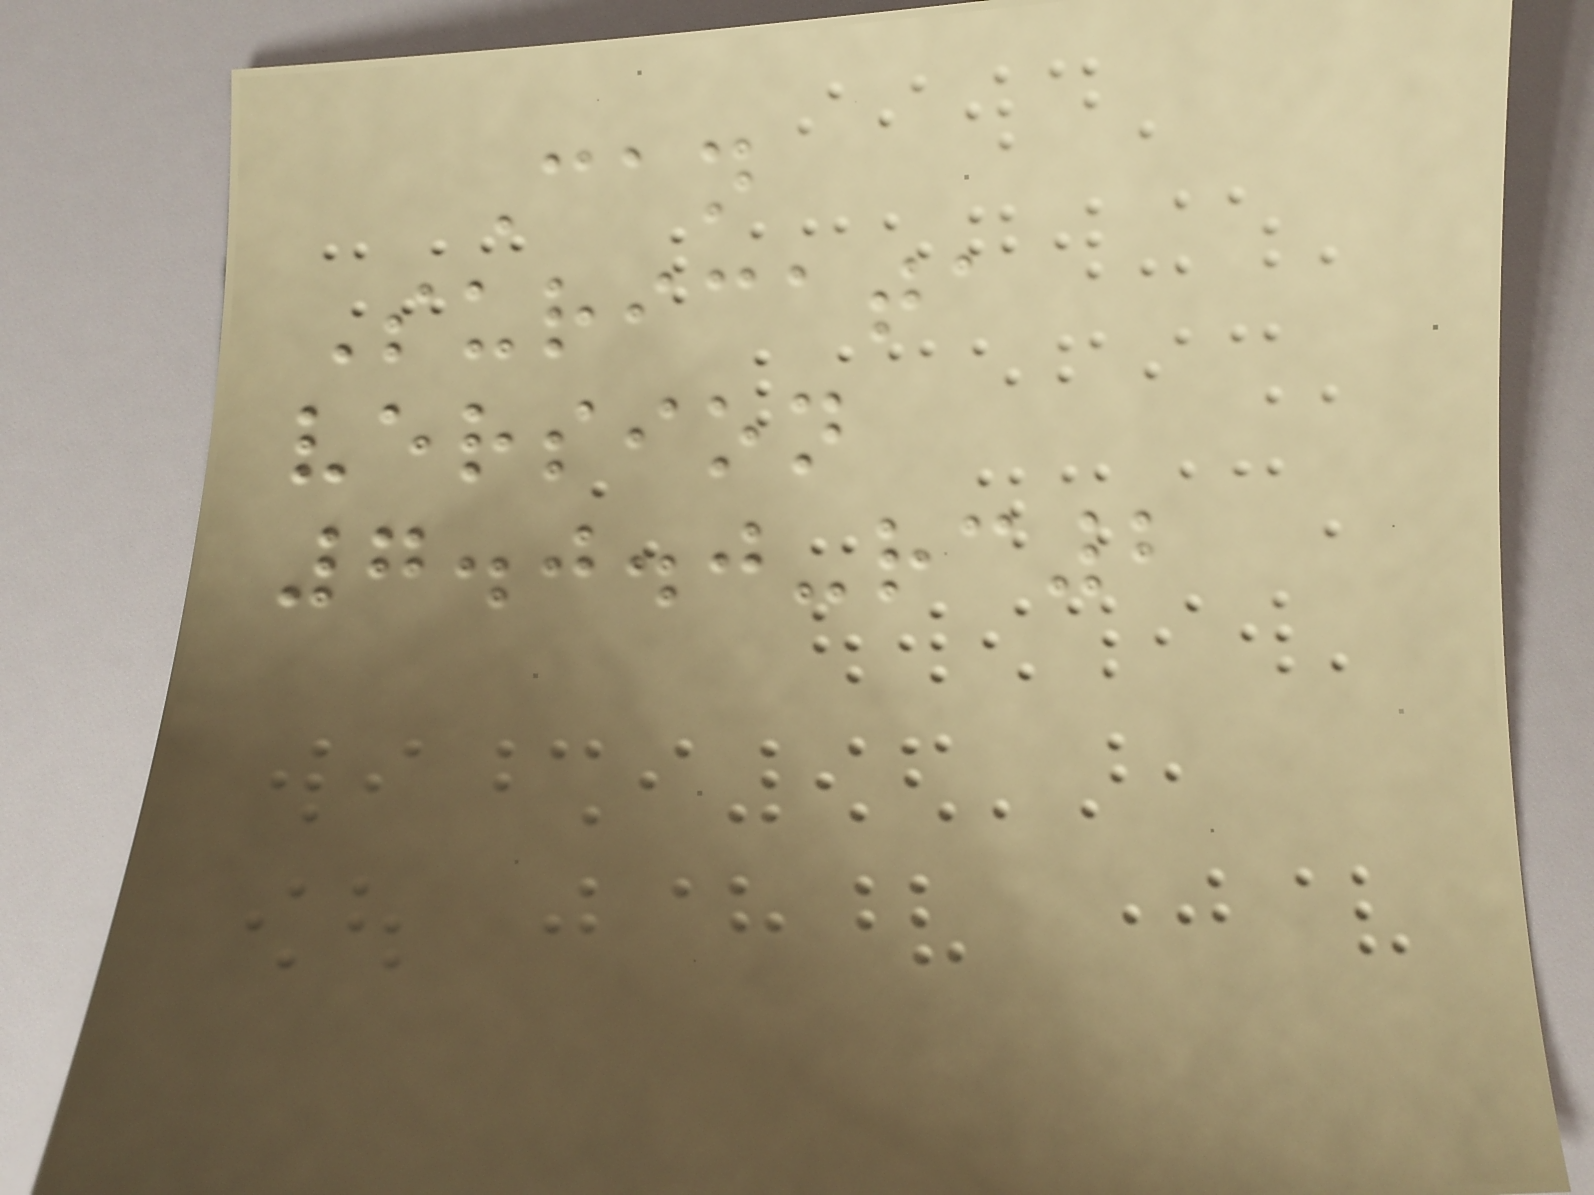Can
Suricata
version
7.0.0-rc2
